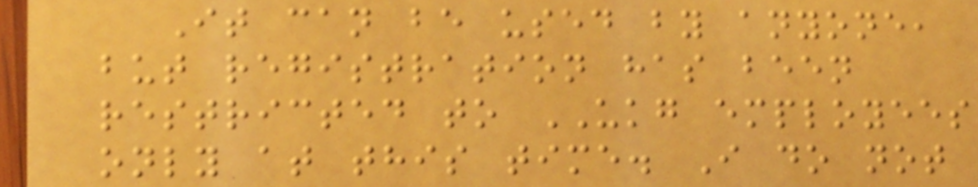It can be used by anyone,
but registration has been
restricted to UKG employees
only at this time. I do not
